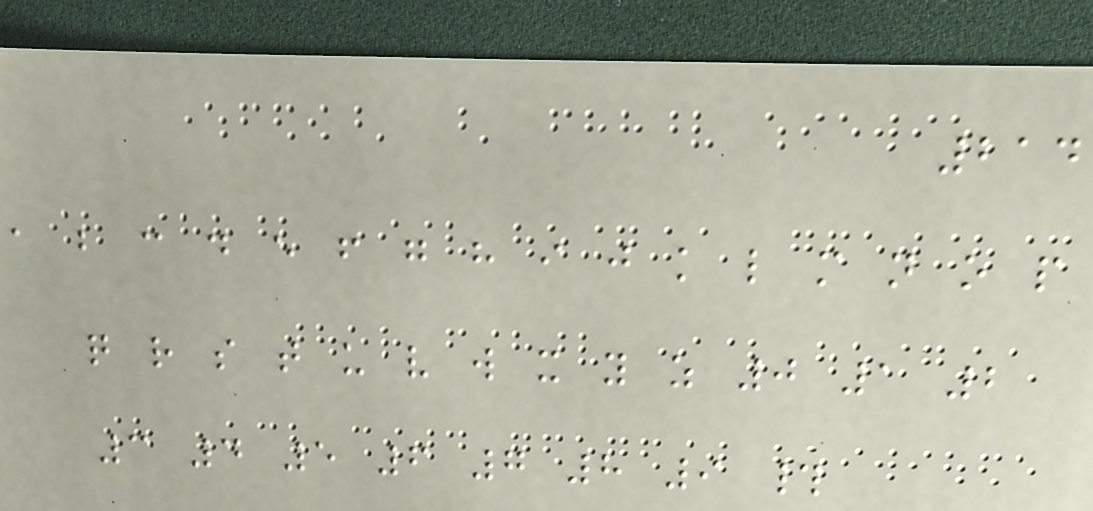214
a b c d e f g h i j k l m n o p
q r s t u v w x y z 0 1 2
3 4 5 6 7 8 9 #
